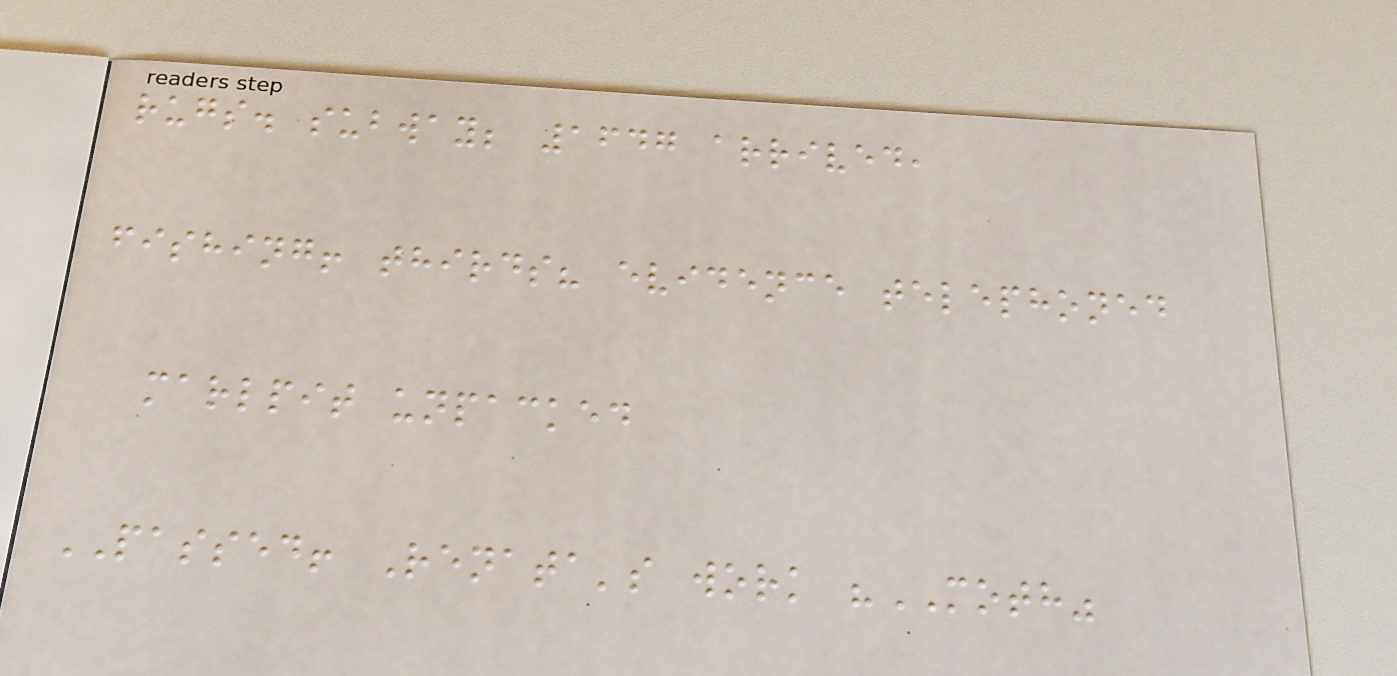rugs. subway; 1647 arrived,
fishing! thirds? evidence telephoned
marlpit unpacked
PASSED! Renata's work "MOTH"
